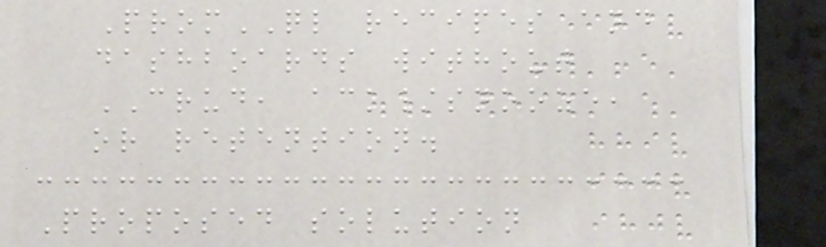PromQL recipes and
dashboards without
CRUD, ack/snooze,
or retention.
Proposed solution
